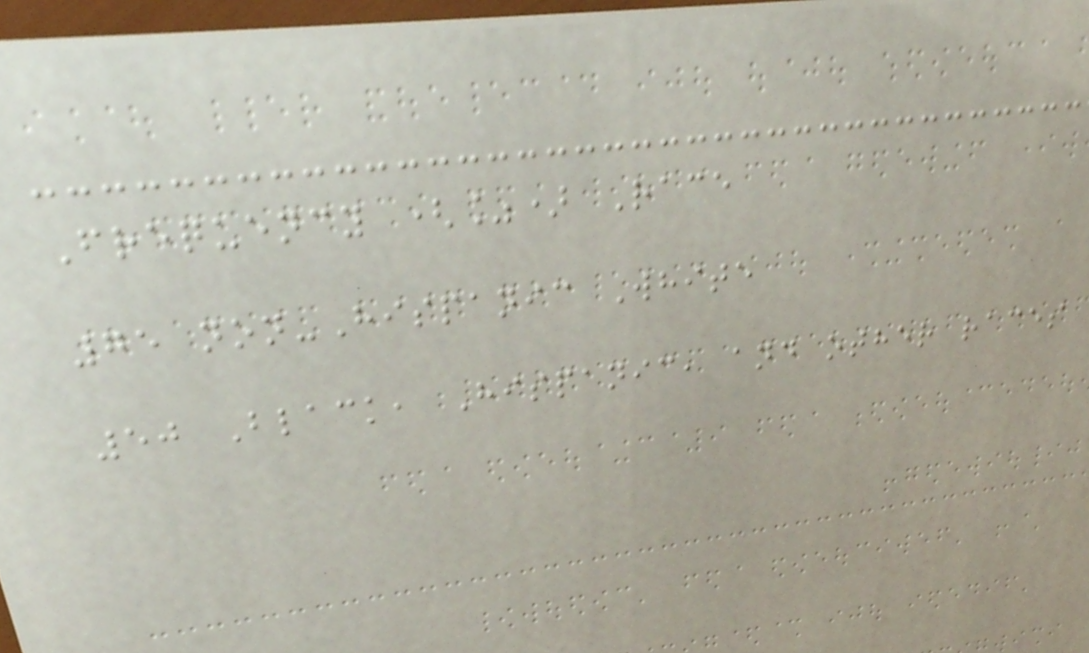Frequency (%) Race
75 non-Hispanic White
50 Black, Hispanic, and other races
